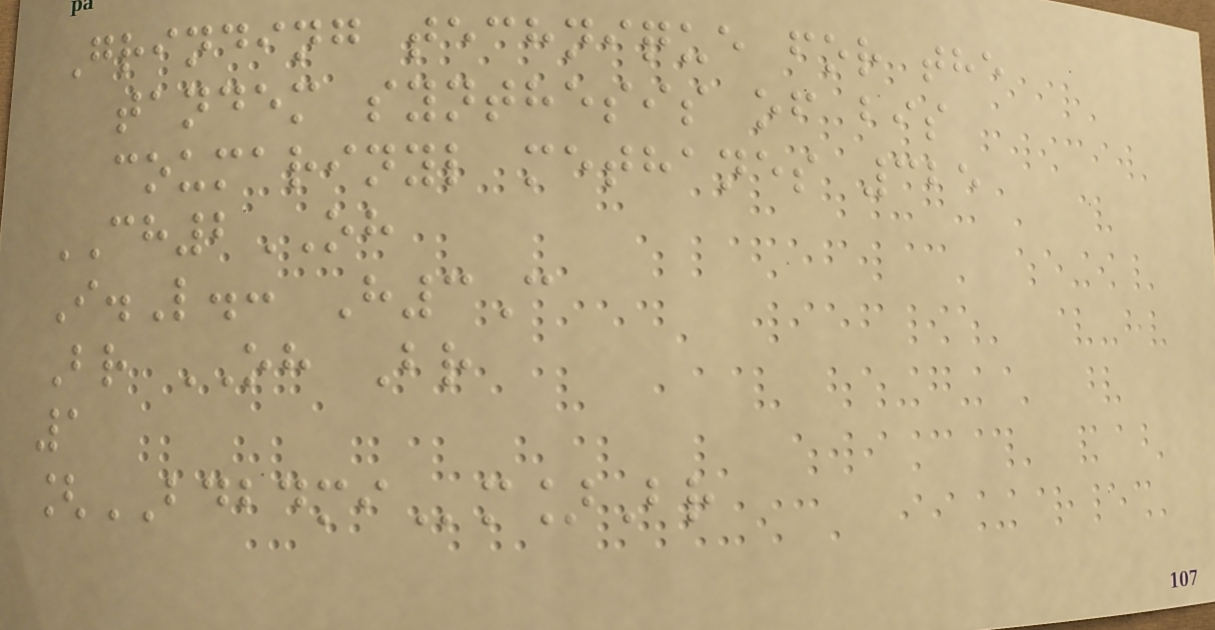Grinding technique for the
tandem synthesis of bis
coumarinyl methanes 325
CH2OH
I.L.: H3C
Br OH Br
1
[BDBDMIm]Br
